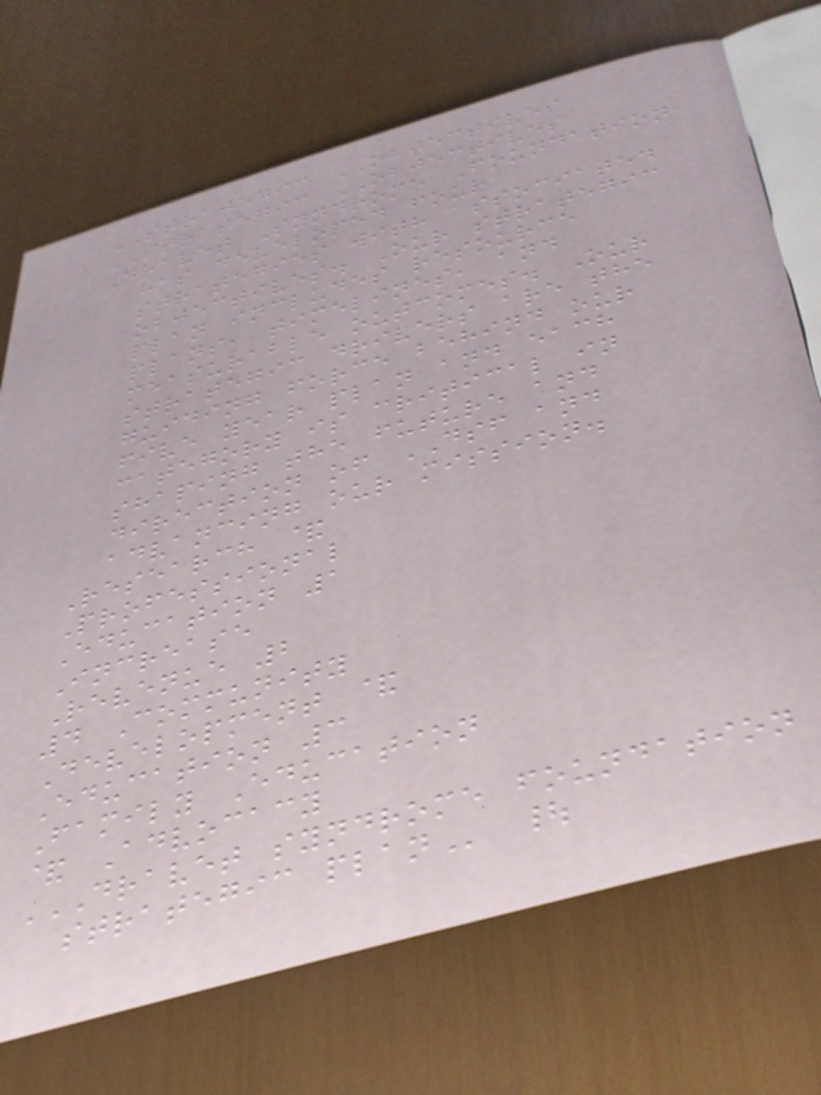STRATEGIC OBJECTIVES
STRATEGIC OBJECTIVES
Dravet Syndrome Foundation
has developed four
strategies with associated
objectives. Our strategic
plan includes resource
plans, timelines, and
measurable outcomes. Our
strategic drivers are the
guiding force behind our
five year plan and each
category is critical in
shaping the future and
direction of DSF and
advancing our mission.
Research &
Professional
Education 1
Increase
Revenue 2
4 Community
Development &
Education 3
Family Education
& Advocacy
DRAVET SYNDROME FOUNDATION
STRATEGIC PLAN |
